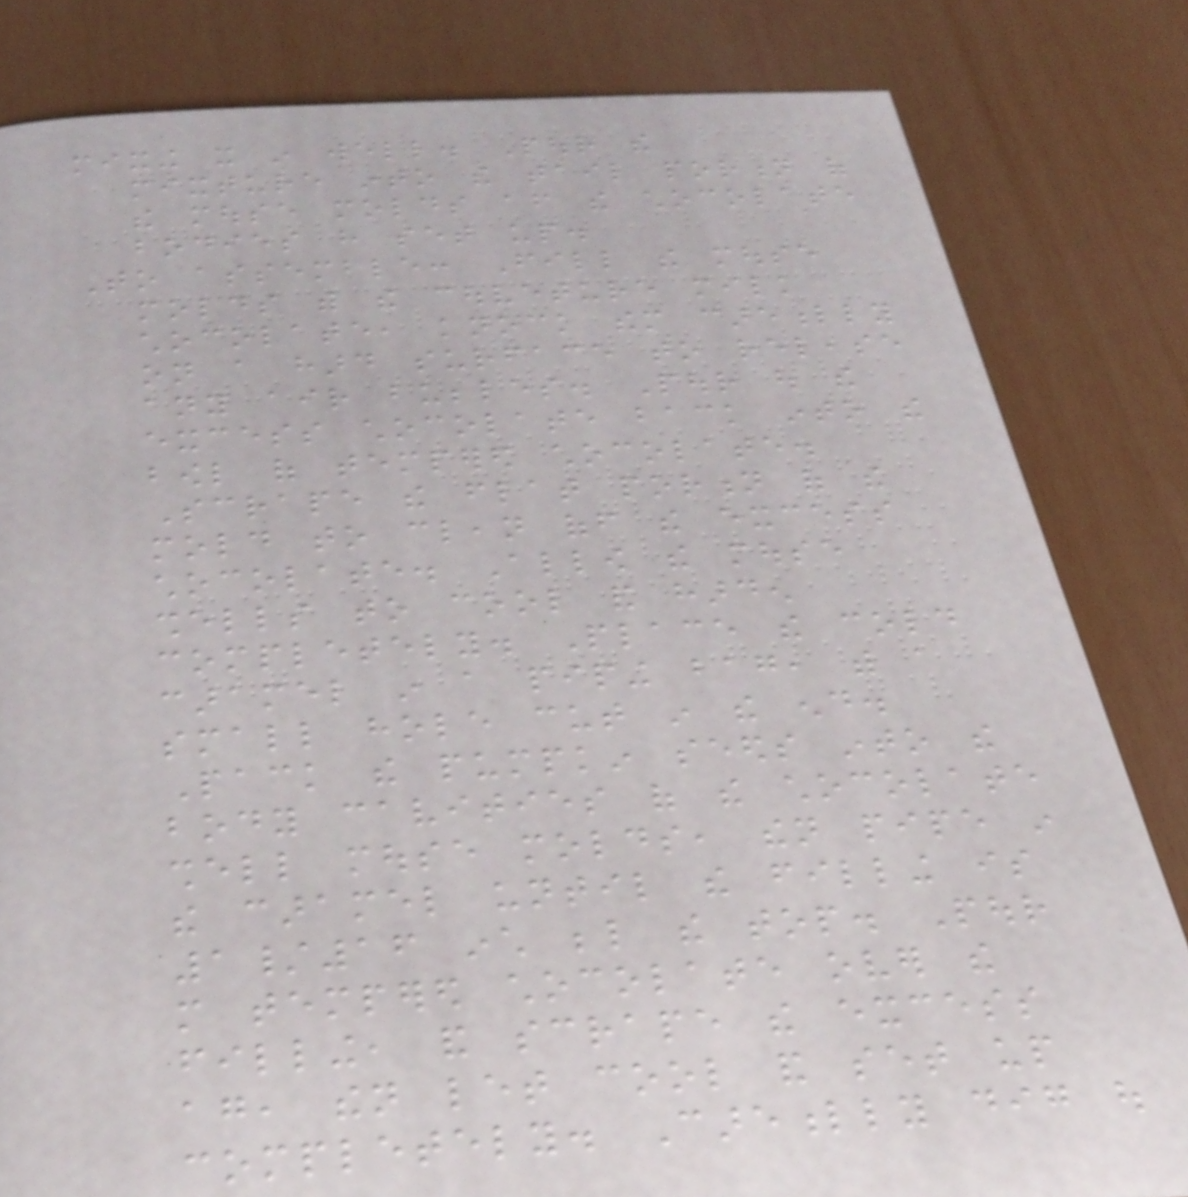mixing it in well. Pour the
mixture into the tail portion of
the mouse molds after the chocolate
bodies have set up.
To assemble: Fill the mouse
molds with the couveture milk
chocolate, knock them carefully
on a hard surface to release
any air bubbles. Pour out the
excess chocolate back into the
bowl of tempered chocolate.
Scrape the flat portion of the
mold to clean off the excess
chocolate. Allow the mouse
shells to cool and harden
completely. Place the cold
caramel in a piping bag, with a
small hole cut in the end.
Pack the pumpkin seeds into the
body cavities of the chocolate
shell mouse molds, then pipe in
the caramel until the filling is
1/16 inch below the top. Pour
more tempered chocolate over the
filling, and scrape the excess
again, then let cool and set up
completely. Carefully dig out
